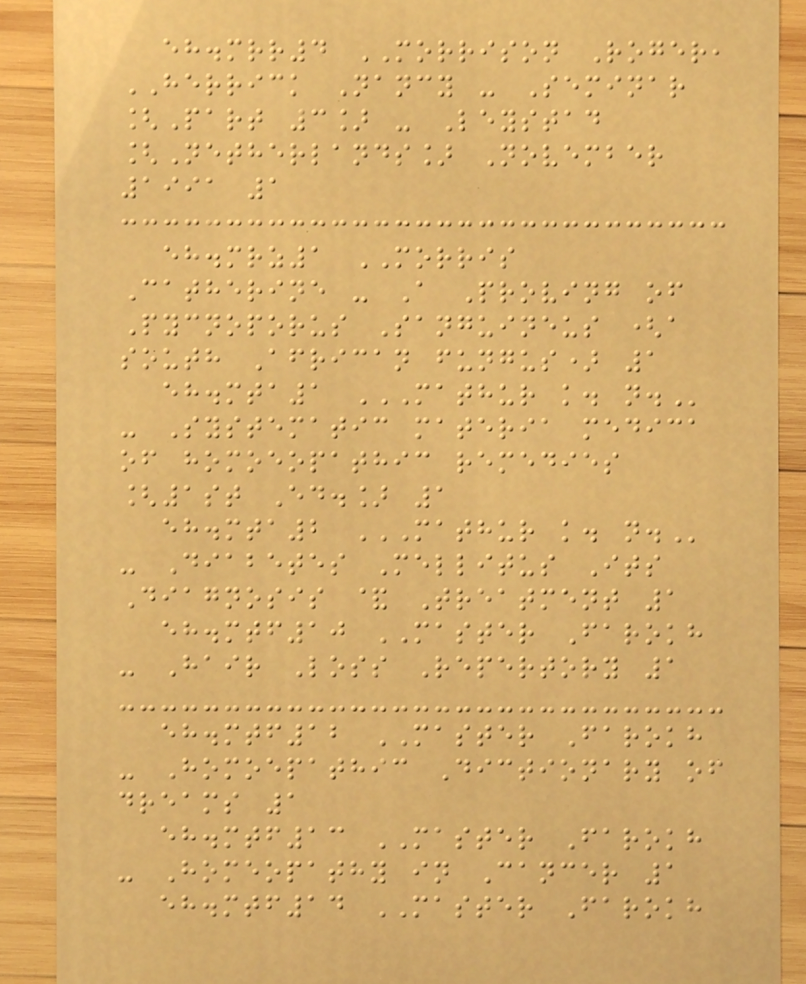eh.mrr4 MORRISON Roger,
HERRICK Nancy - Seminar
[Part 3] - Leystad
[Netherlands] November
1991 1
eh.mrz1 MORRIS
Catherine - A Proving of
Pycnoporus Sanguineus (a
south African fungus) 1
eh.mta1 MATHUR K. N.
- Systematic materia medica
of homoeopathic remedies
[1st Ed.] 1
eh.mta2 MATHUR K. N.
- Diabetes Mellitus Its
Diagnosis & Treatment 1
eh.mtf10 MASTER Farokh
- Hair Loss Repertory 1
eh.mtf12 MASTER Farokh
- Homoepathic Dictionary of
dreams 1
eh.mtf13 MASTER Farokh
- Homeopathy in Cancer 1
eh.mtf14 MASTER Farokh
